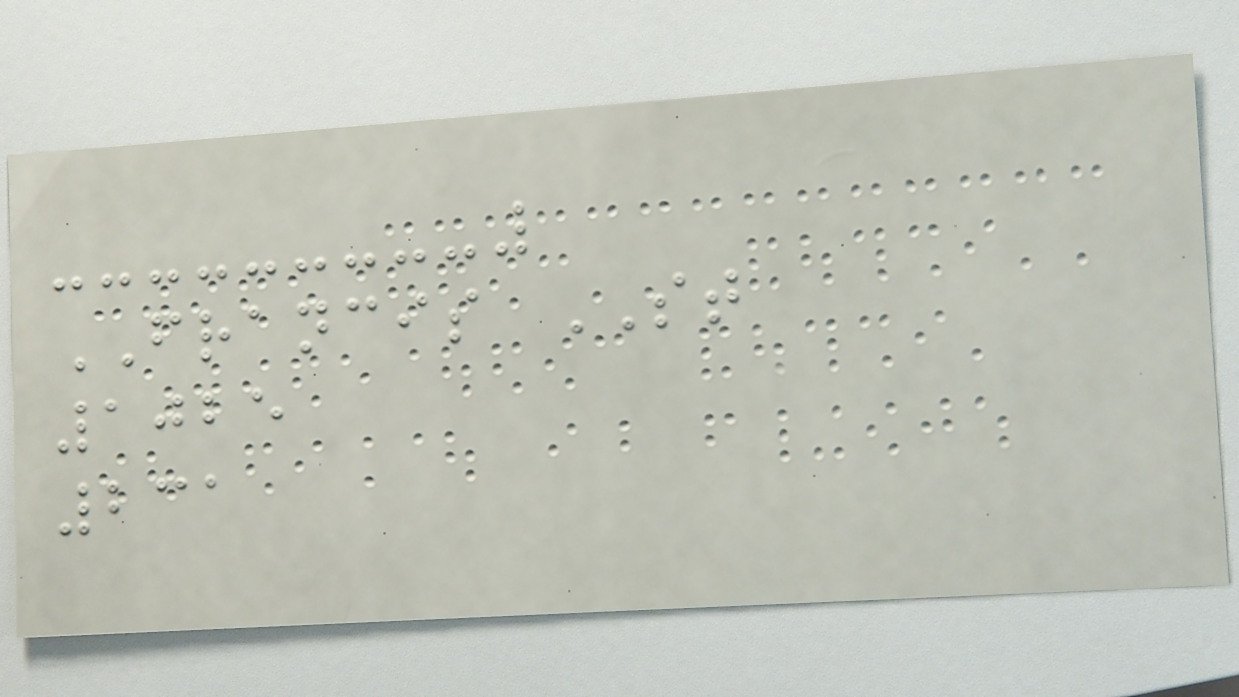FRANCIS ST
1025
231
